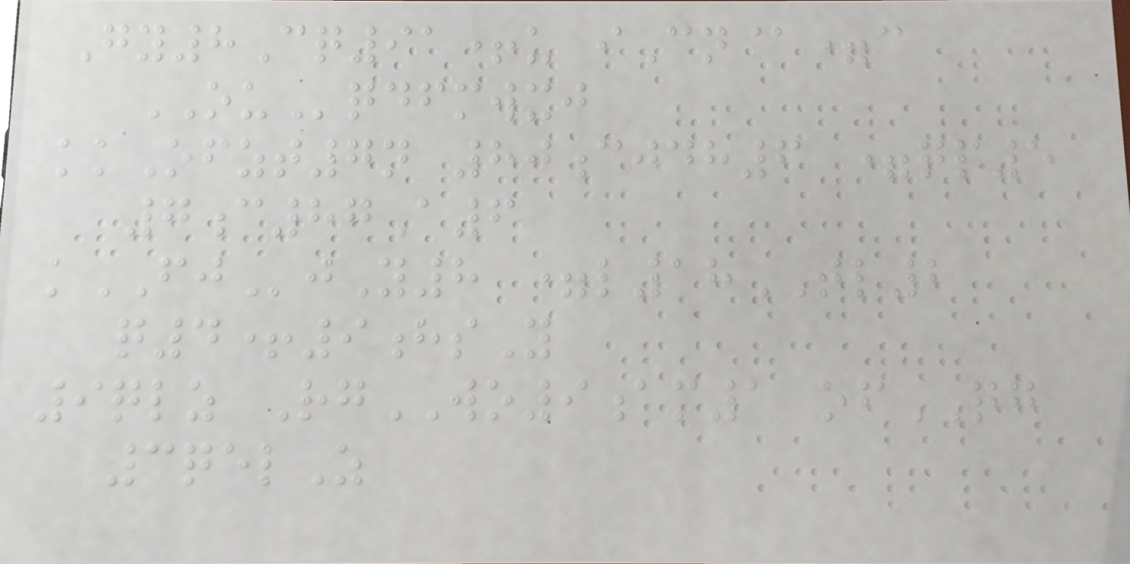Gy8Cq91+u iCn@=c
OUqdfmwxj
kkOfzt7n 80cjdh6 =qp5
7c87A6
kFJjY8 =l18TL2
q4+9hsY
9qlz RgWO9am1 ofQG
3qelZ
